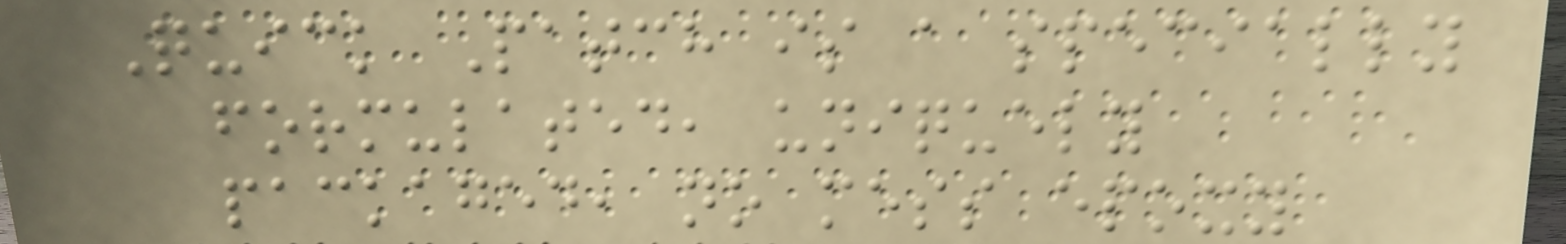Quick Patch is a specially
formulated, uniquely
packaged, no mess epoxy
